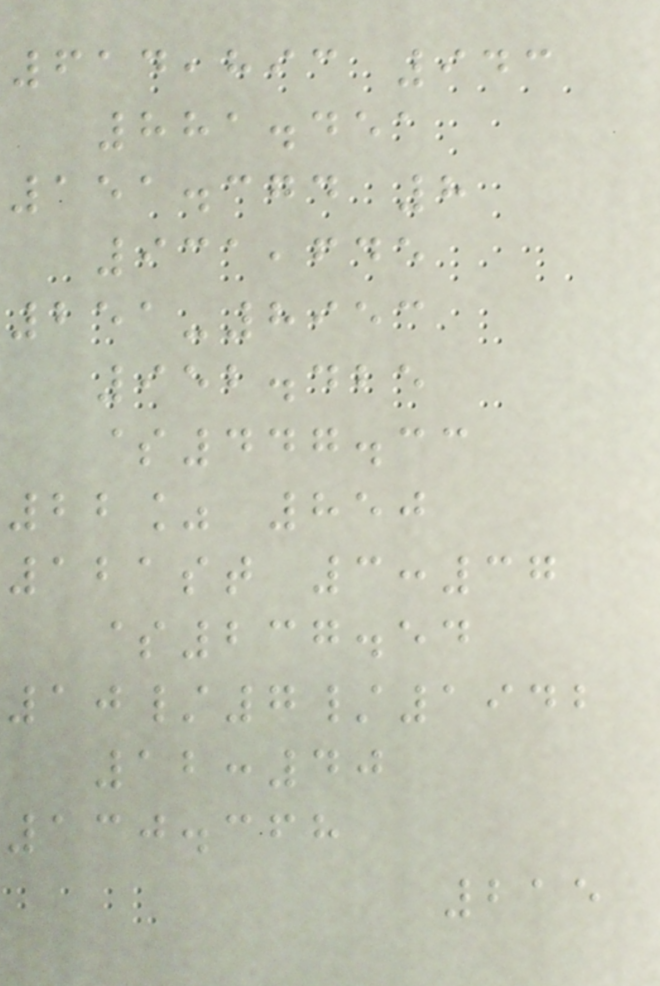614,893 943
881.451
151.374 8
931,645
251-8953
952.425
$447.33
22% 850
121st 3:37
$237.54
10/7/1942
12:40
130.368
215
